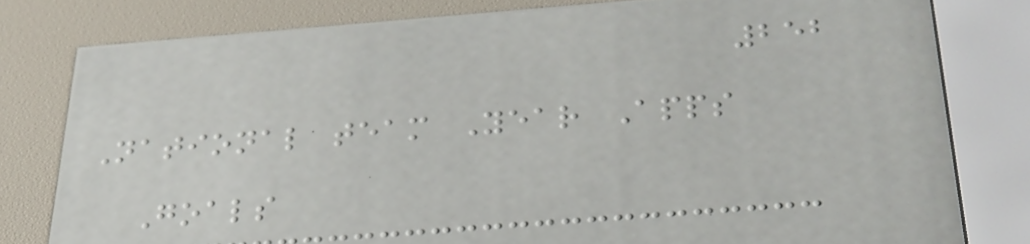252
National team Year Apps
Goals
